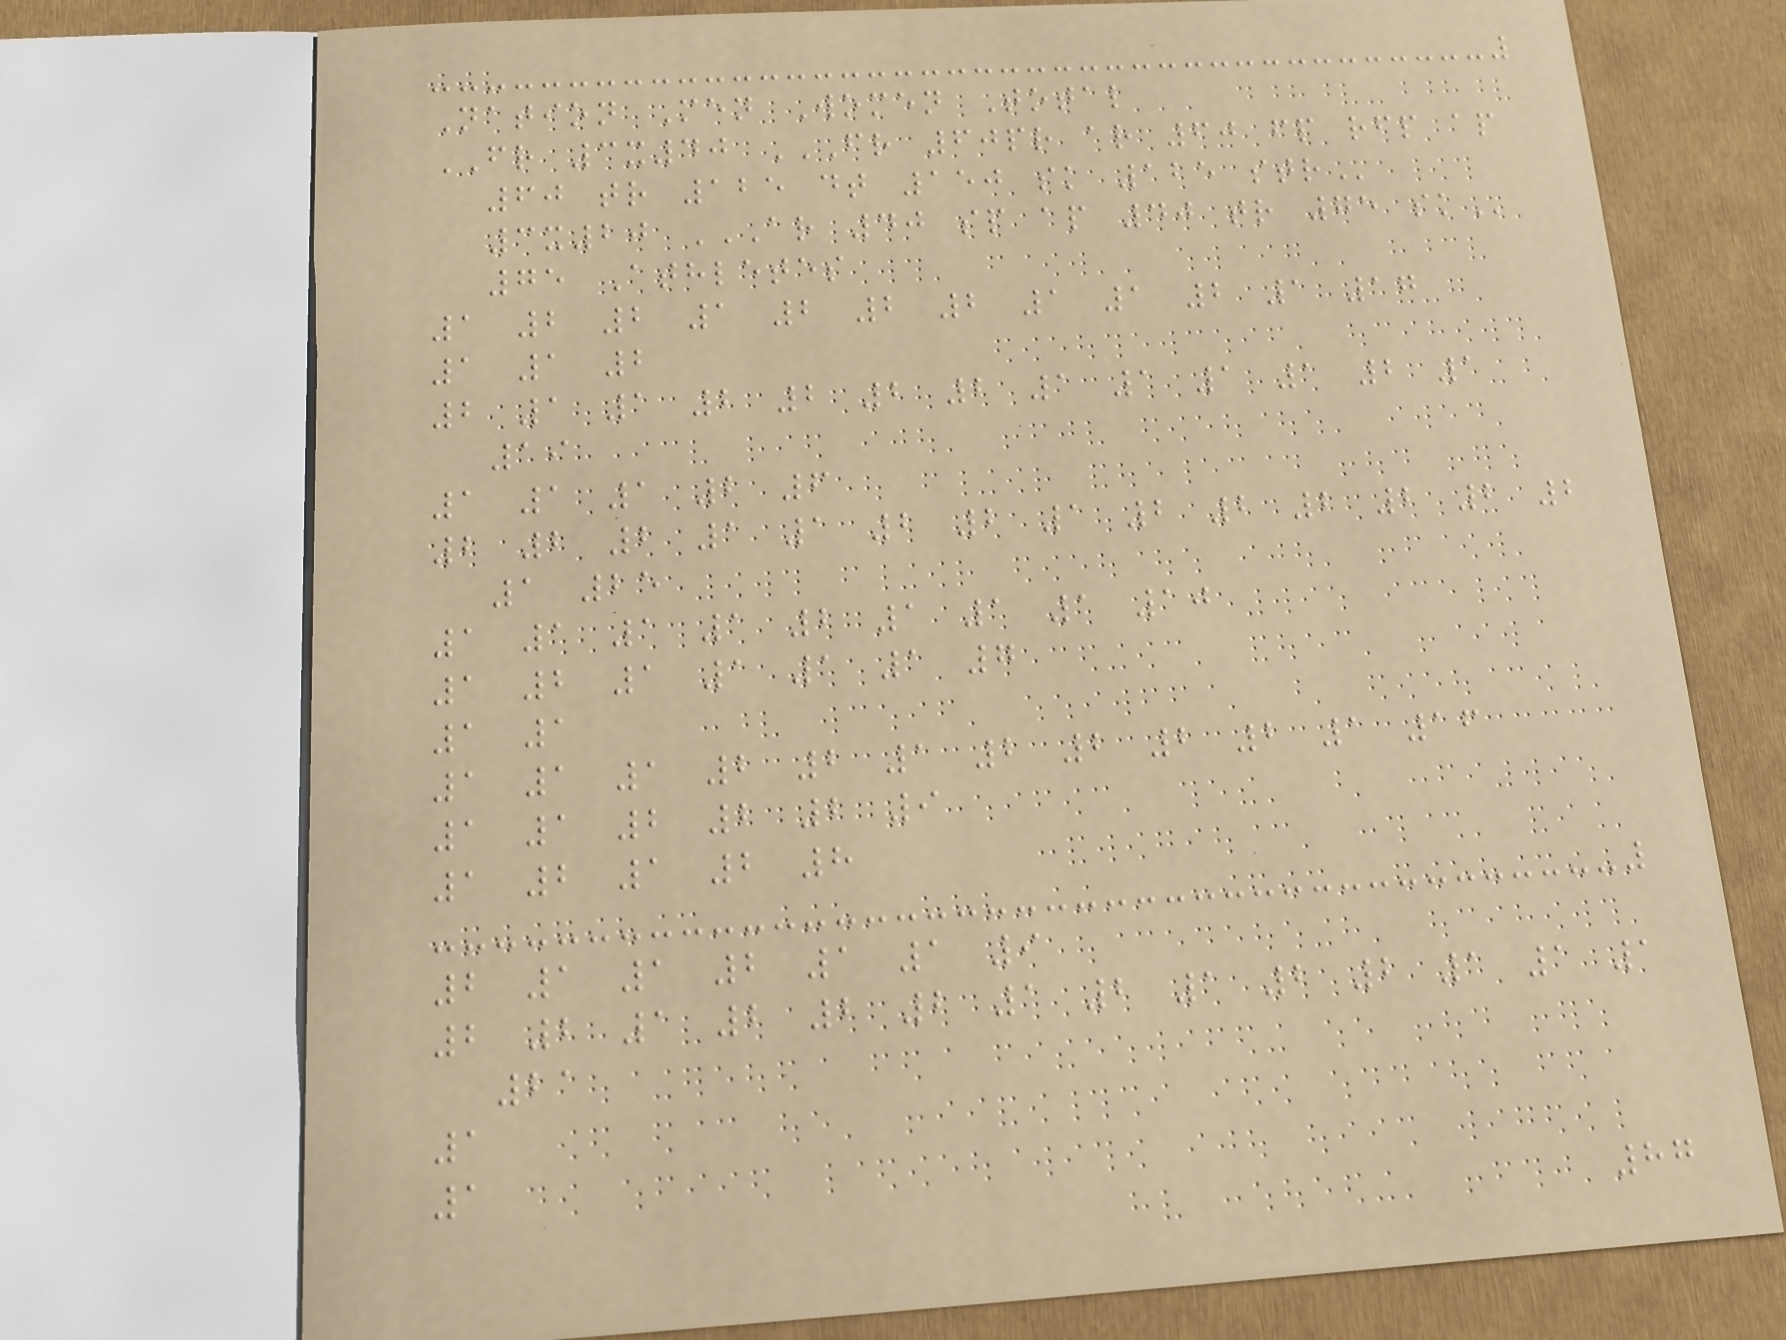Nation Men Women Total
FR 3x40 FR 60PR AR 60 FP RFP AP
60 TR 125 DT 150 SK 125 STR
3x20 AR 40 SP AP 40 TR 75 SK
75 Athletes
1 2 2 1 2 2 2 1 1 2 1 17
1 1 2
2 1 1 2 2 2 2 1 1 1 1 2 1
19
1 1 1 2 6
2 2 2 1 1 2 2 1 2 2 2 2 2 2
1 25
1 1 1 1 2 1 1 1 10
1 2 1 1 1 1 7
1 1
1 1 1 2 2 1 2 2 2 2 1 16
1 1 2 2 2 9
1 2 1 2 8
2 1 1 2 1 1 9
2 2 1 2 2 2 1 2 1 2 2 1 1 1
21
1
1
87
